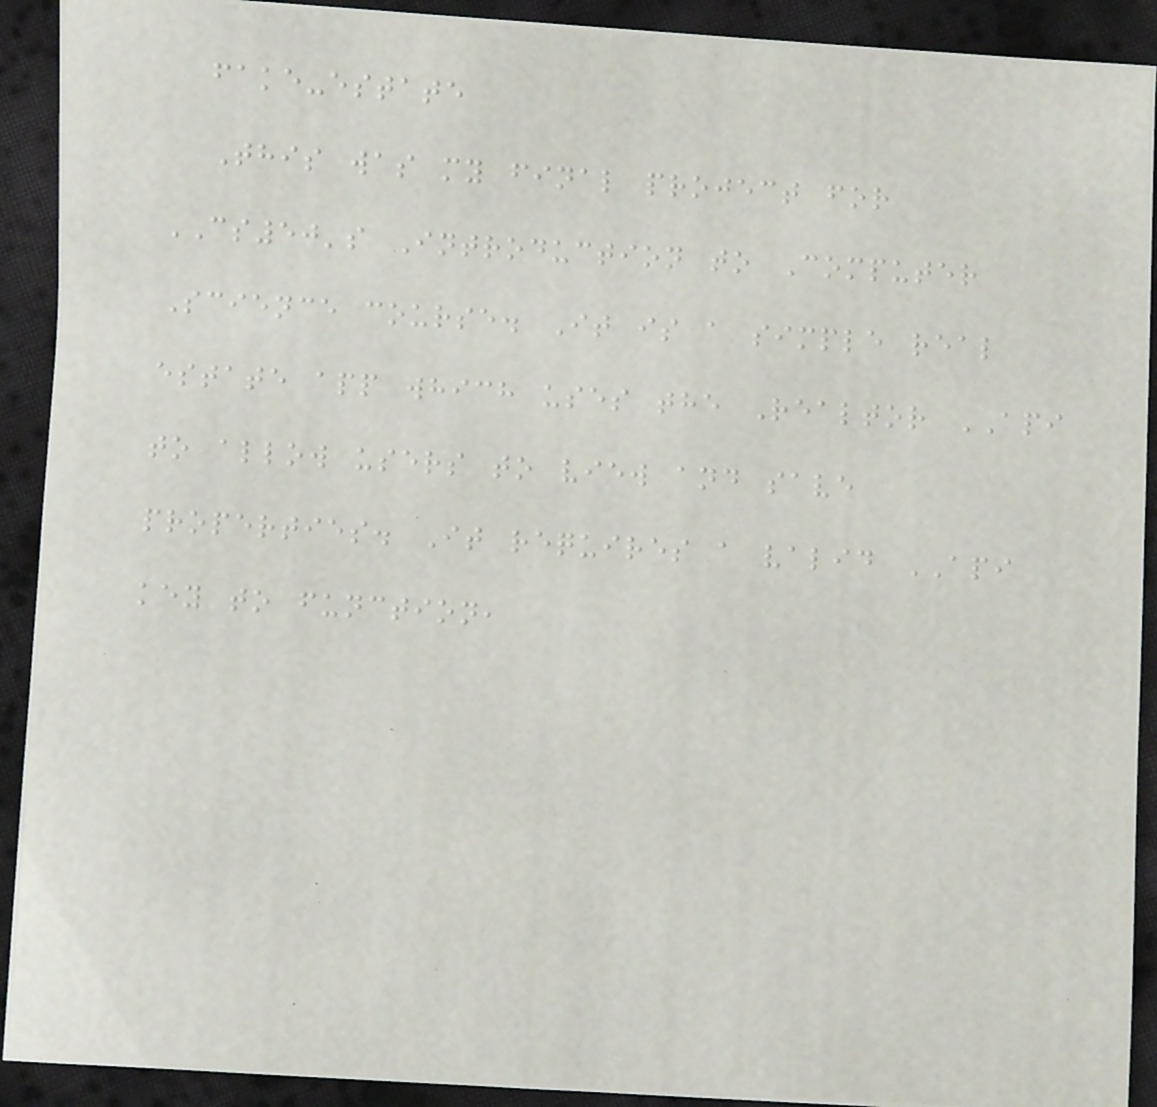fake-estate
This was my final project for
CS50's Introduction to Computer
Science course. It is a simple real
estate app which uses the Realtor API
to allow users to view and save
properties. It requires a valid API
key to function,
